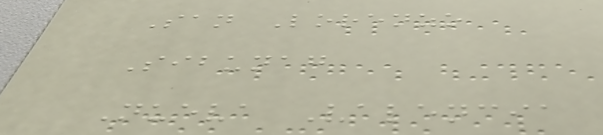San Lorenzo
Sibunag
Nueva Valencia
